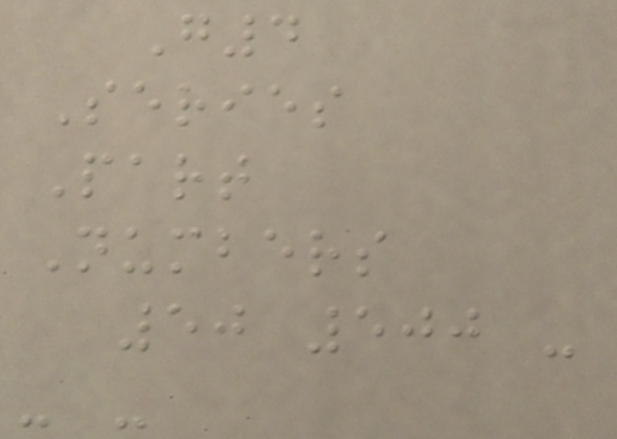G4
Series
Part
Numbers
50 500 -
- -
